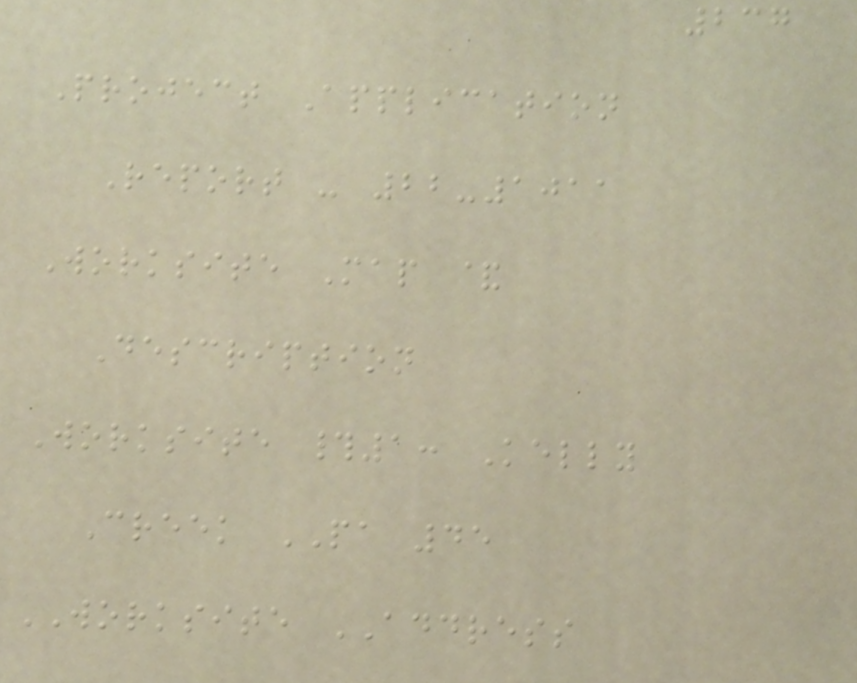237
Project Application
Report - 22-1011
Worksite Map &
Description
Worksite #1: Kelly
Creek PA 45
WORKSITE ADDRESS
